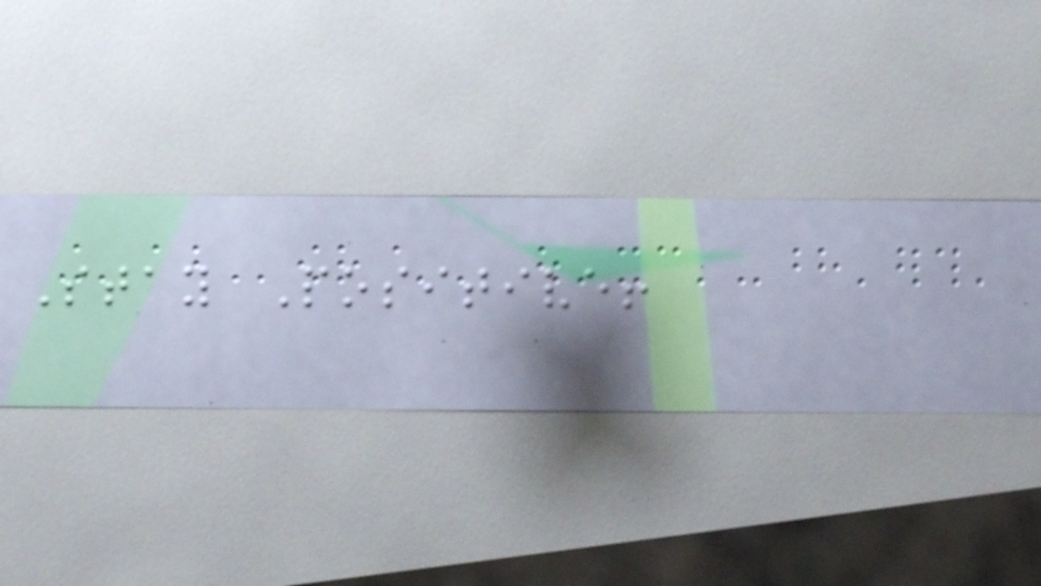Stay Positive!
